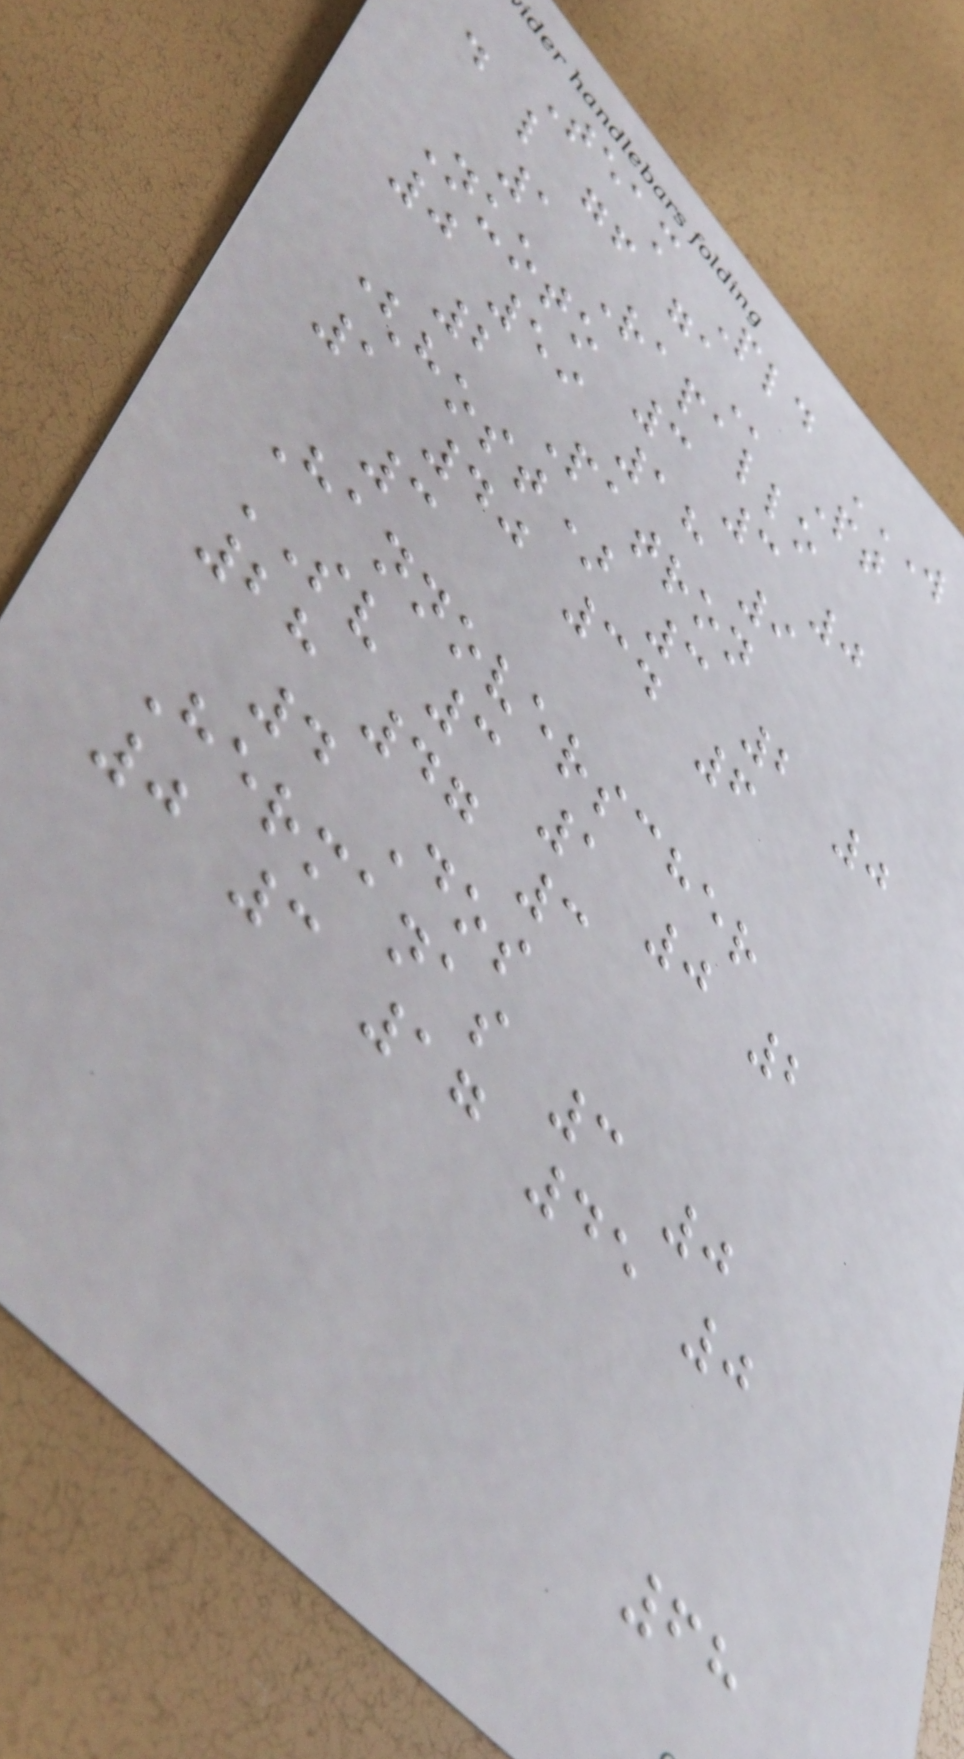Team Pld W
D L GF GA Pt
1 Rapallo
Nuoto 3 3 0
0 59 18 9
2 Patron
(host) 3 2 0
1 40 34 6
3
Hannoverscher
SV 3 1 0 2
28 47 3
4 Dos
Hermanas 3 0
0 3 17 45 0
68
